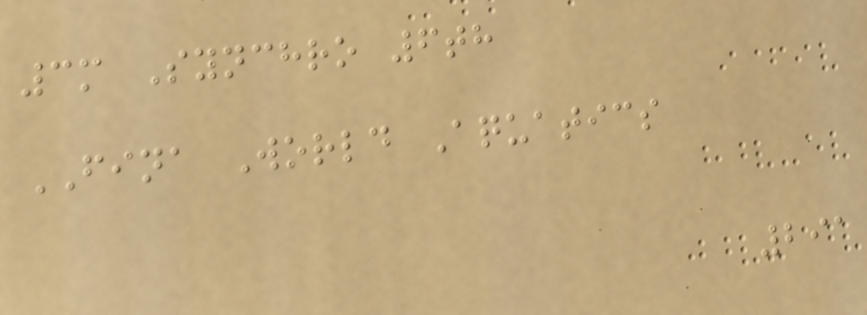3m Synchro 6th
FINA World Aquatics
291
